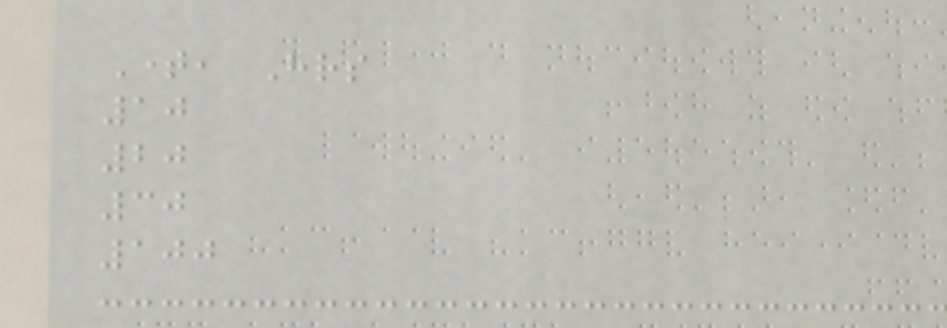Time, Hrs
10
20
30
100
